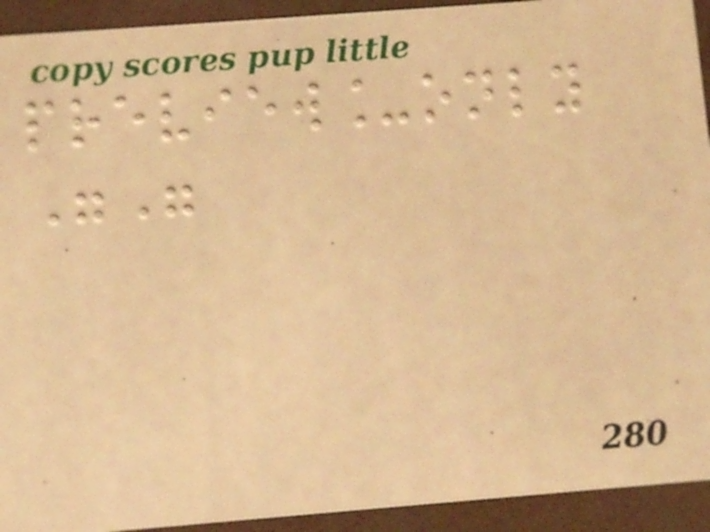preview_only
""
